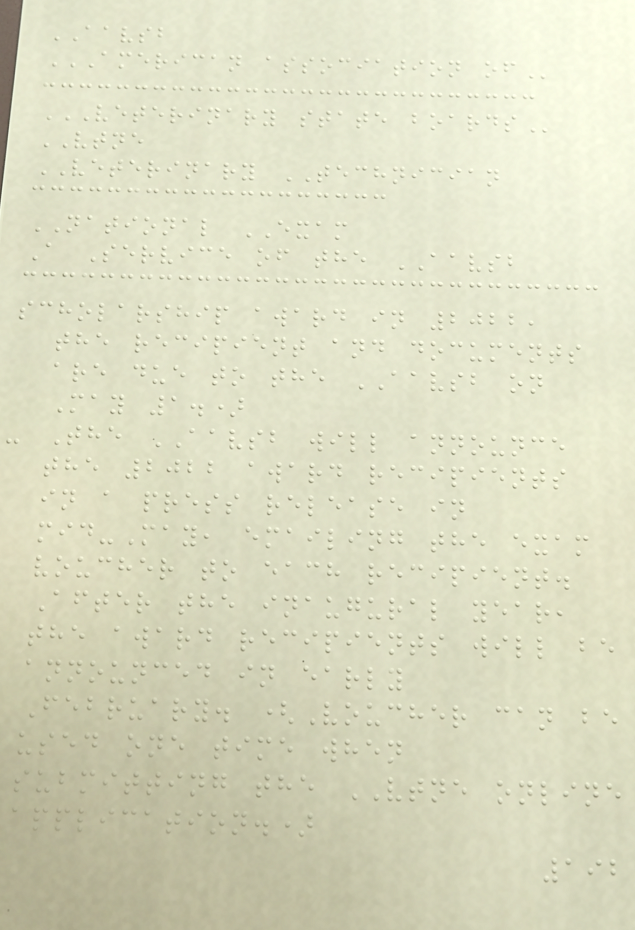AAVSB
AMERICAN ASSOCIATION OF
VETERINARY STATE BOARDS
VTNE
VETERINARY TECHNICIAN
NATIONAL EXAM
A Service of the AAVSB
scholarship award in 2022,
the recipient and documents
are due to the AAVSB on
May 1.)
- The AAVSB will announce
the 2022 award recipients
in a press release in
mid-May, emailing the exam
voucher to each recipient.
After the inaugural year,
the award recipients will be
announced in early
February. (Voucher can be
used one time when
submitting the VTNE online
application.)
192
